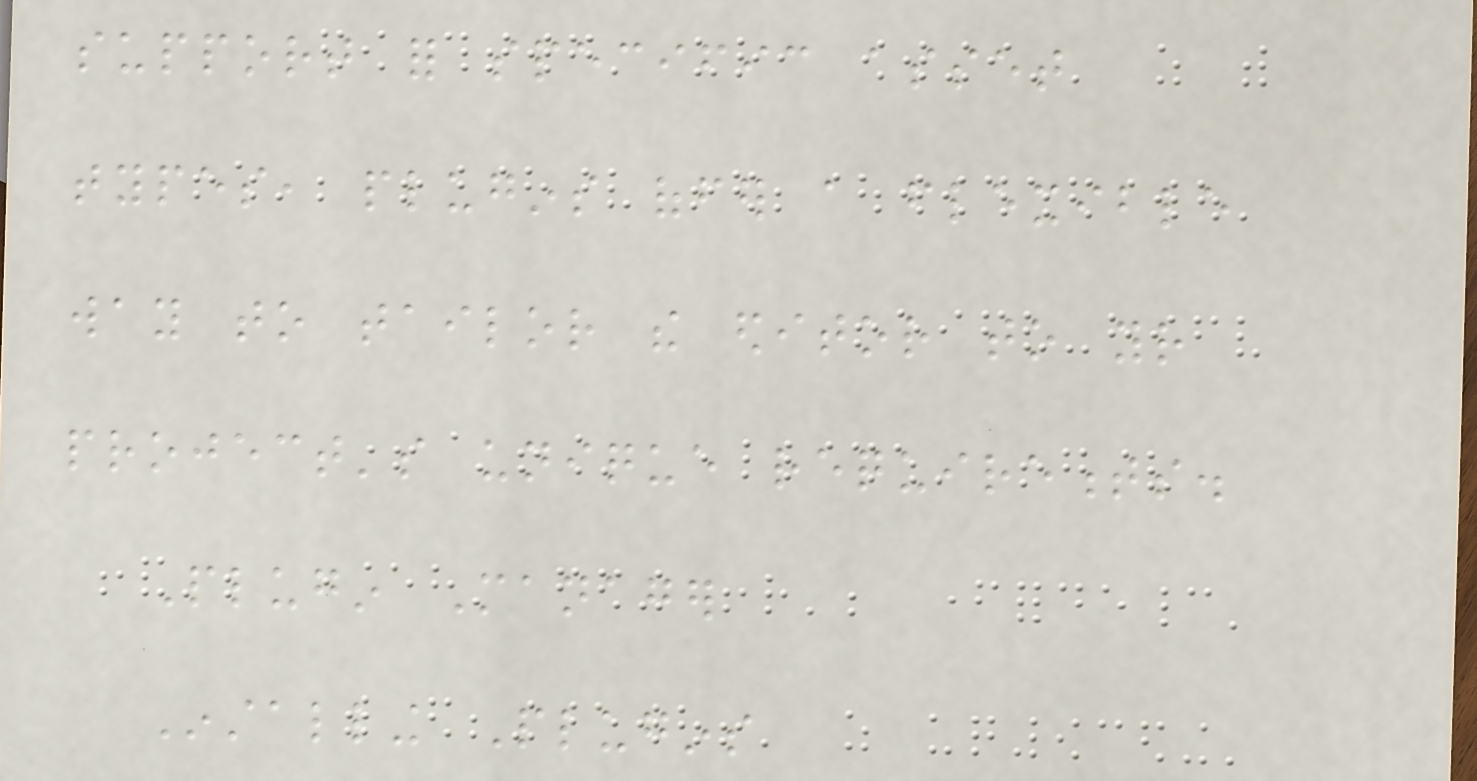support for specific asset
types, plugins offer a flexible
way to tailor the editor to your
project's unique requirements.
Plugin Manager
Installing Plugins
